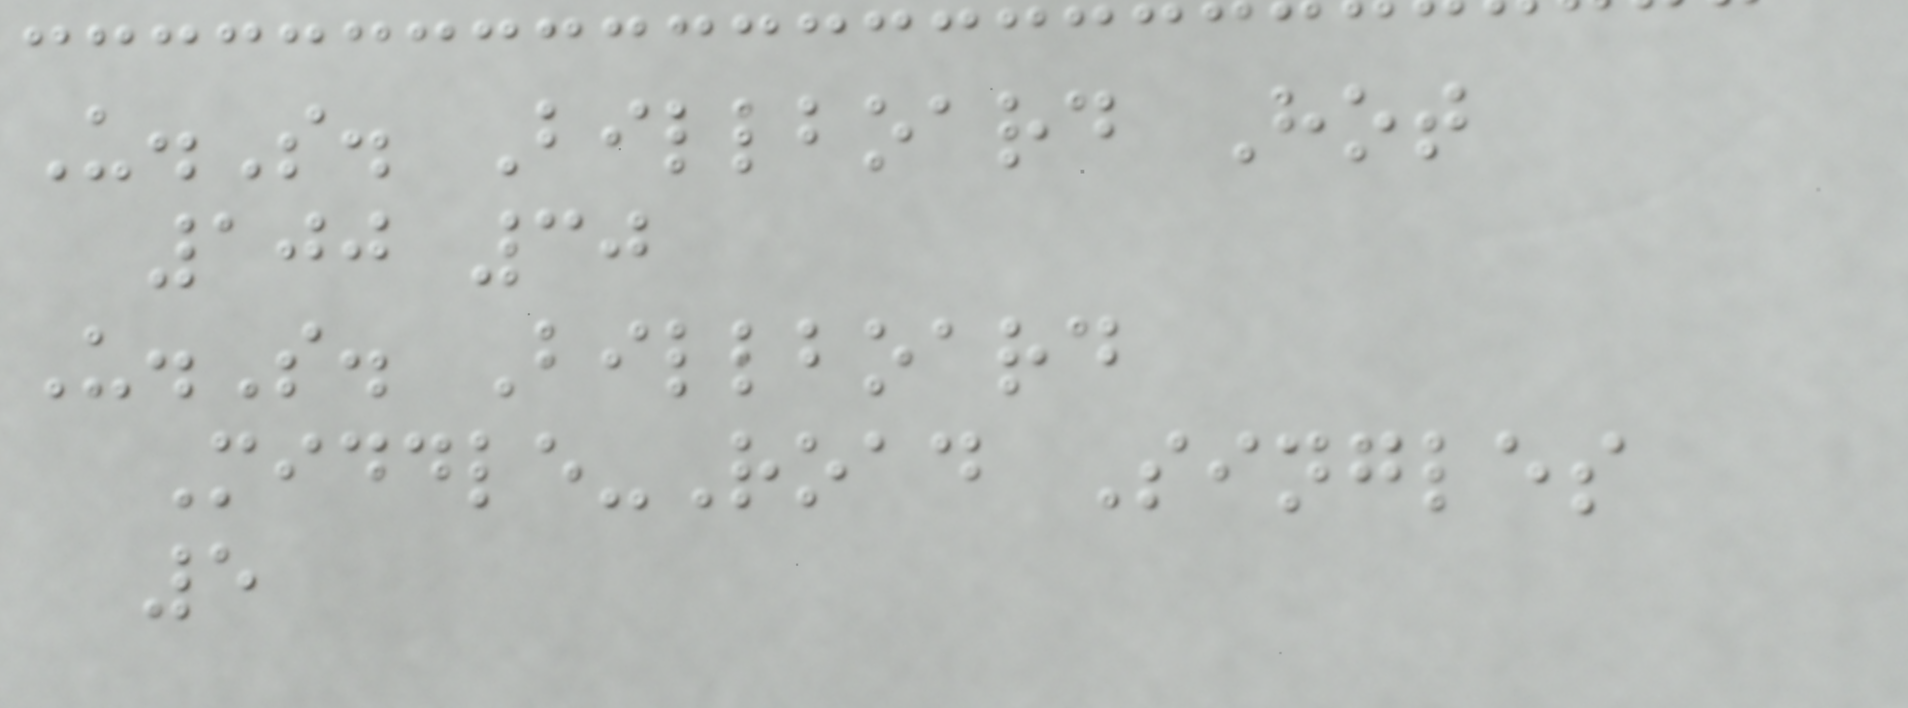U.S. Billboard Hot
100 30
U.S. Billboard
Middle-Road Singles
5
